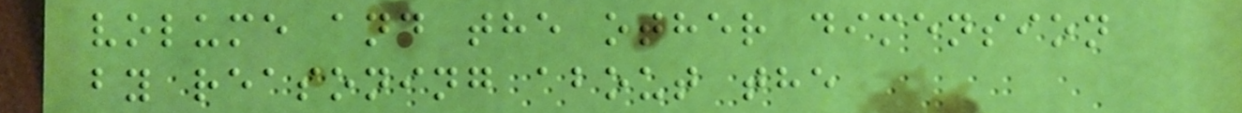volume and the other dimension
by reasoning about the
